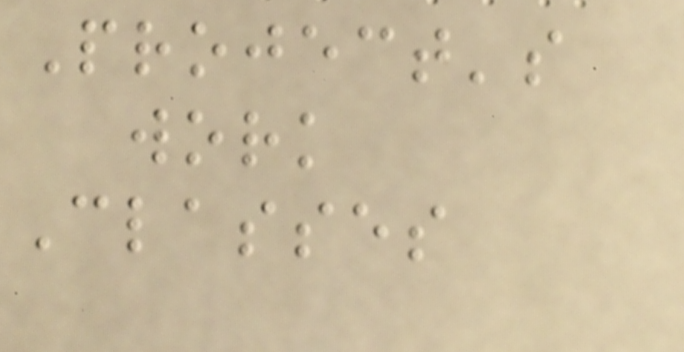Project's
work
Classes
